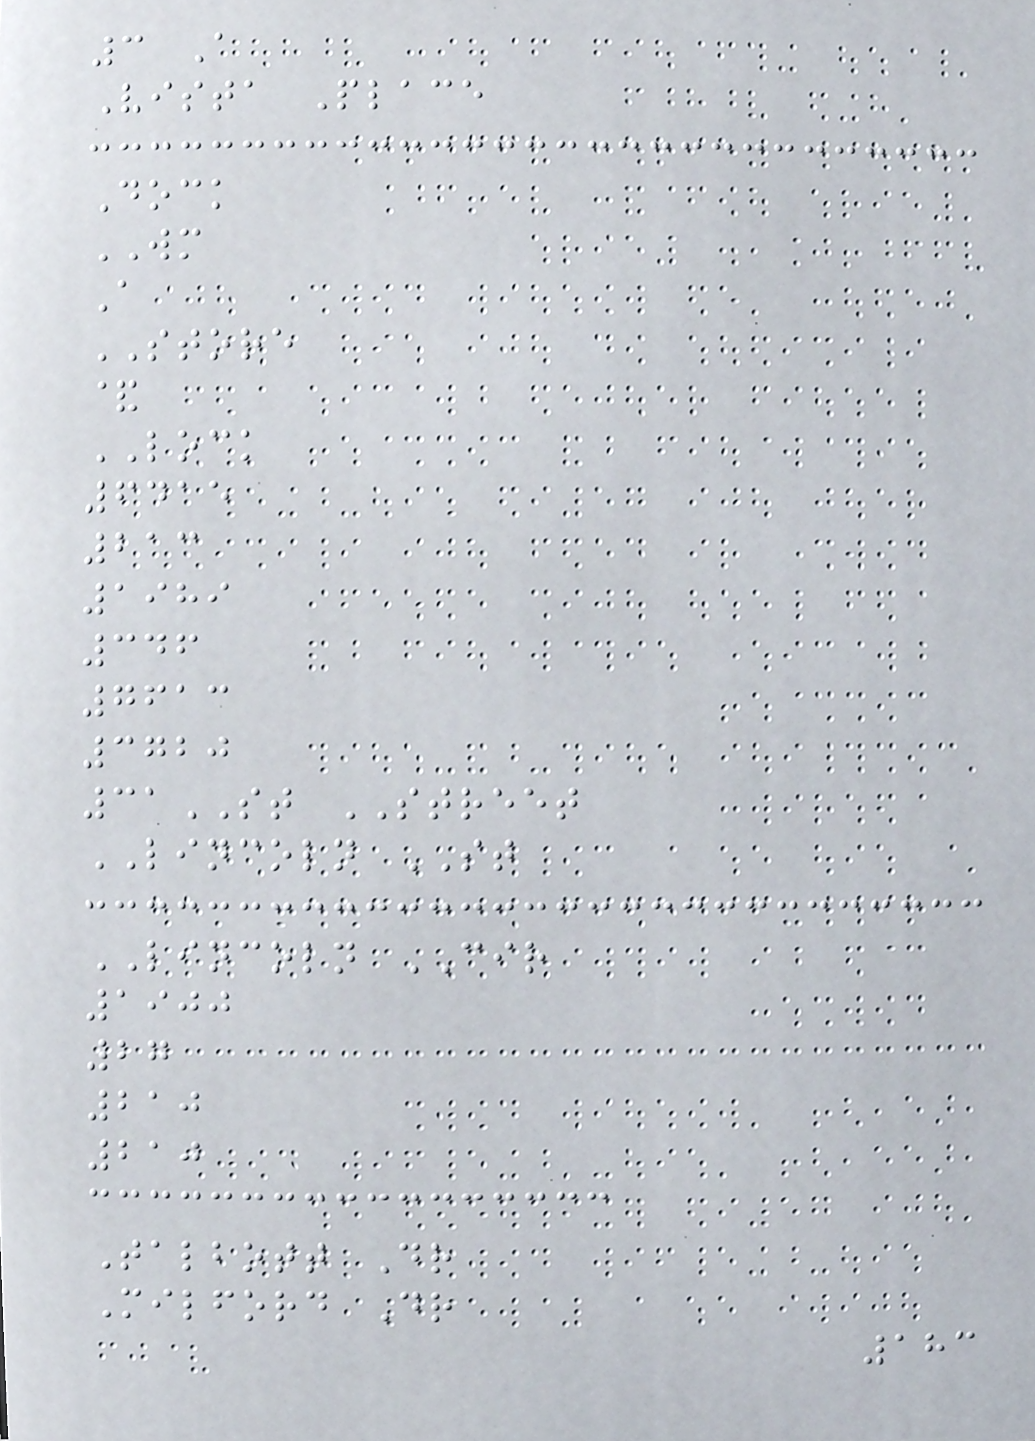3 A
Vista Place
Dock
WM
A
STORE
&
LOCK
6415
213
1989
346
7613
3720
31ST STREET
LINCOLN ST
LINCOLN CIR
1900
27
210
210
Talbott Dr
Milford Dr
183
